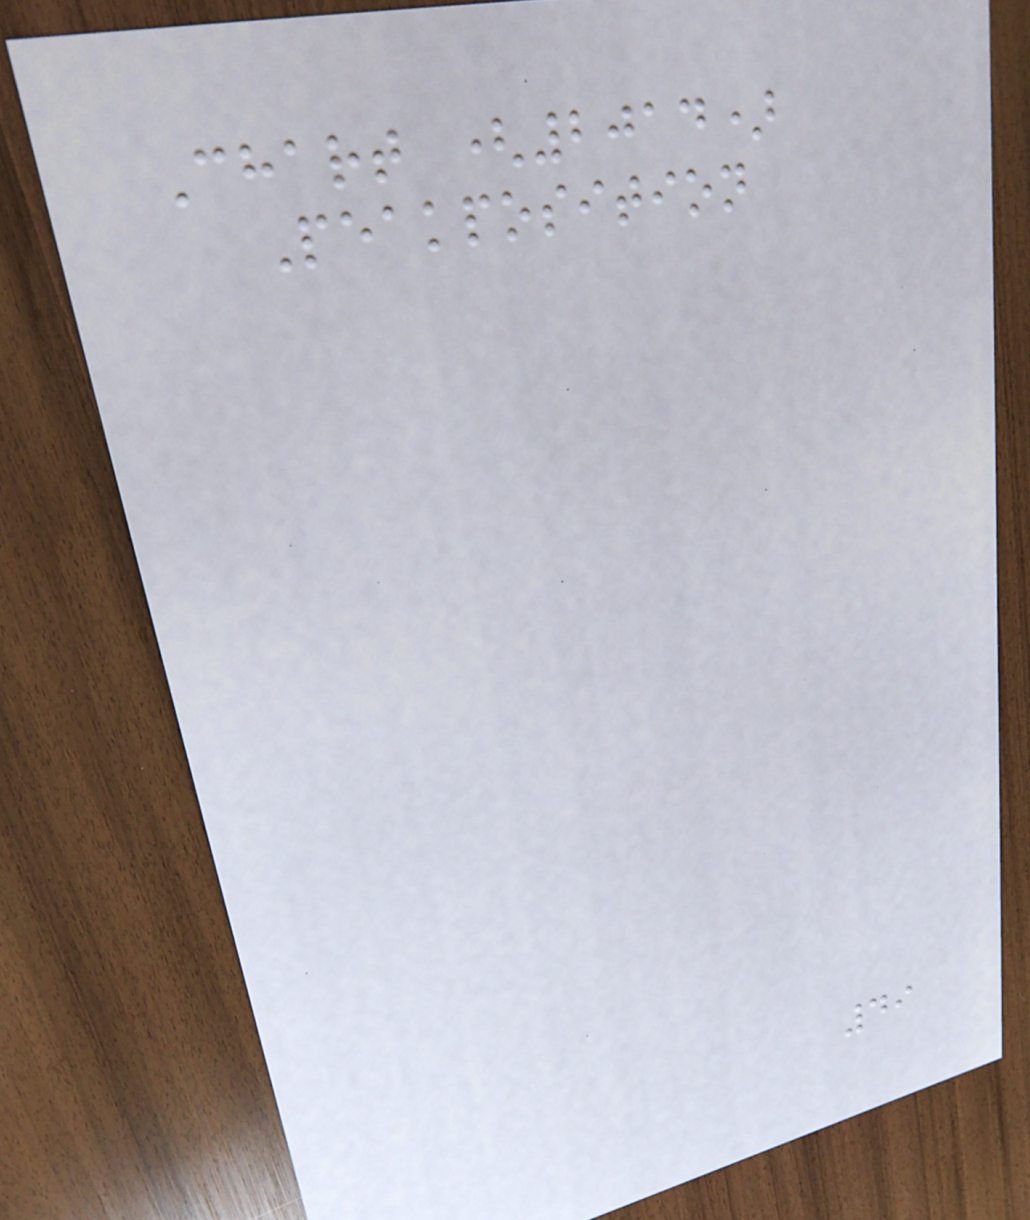Chart (2014)
Peakposition
49
